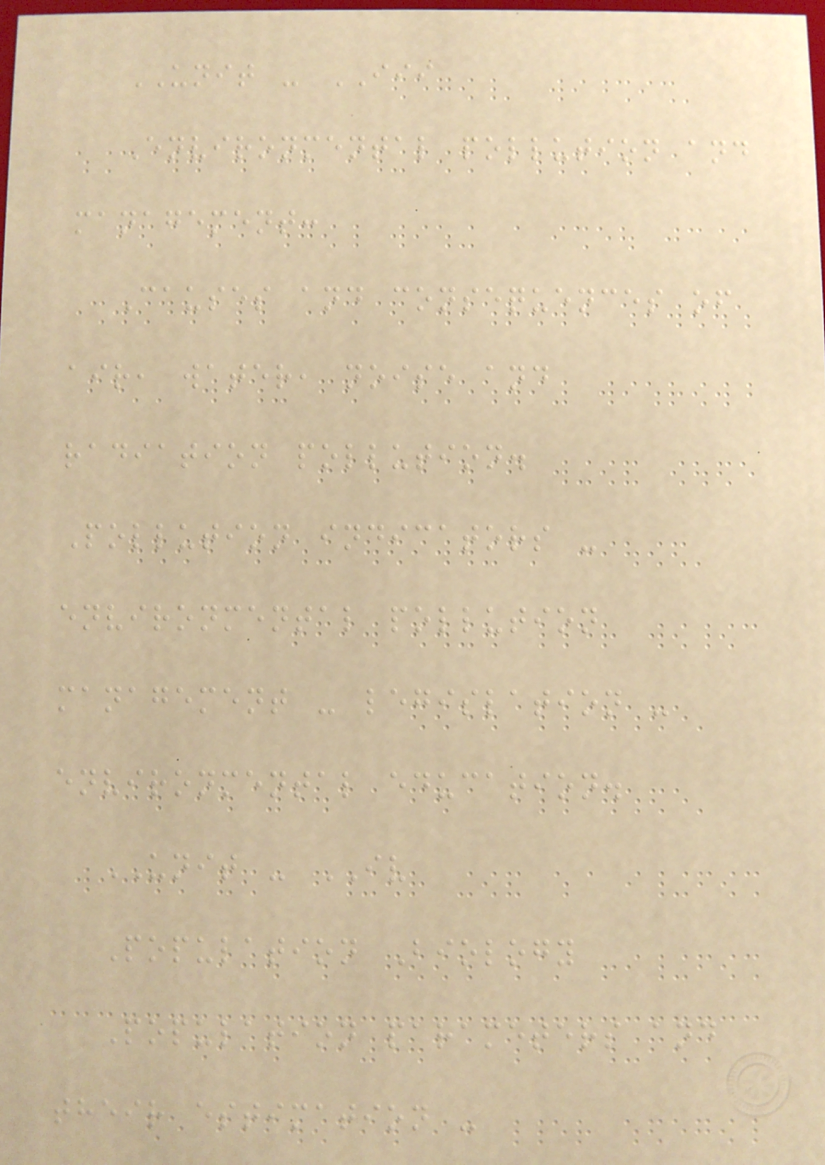UNIT - III
Environmental pollution and
management:
Causes and consequences of
air, water, noise and
radiation pollution.
Pollution indicators -
environmental pollution
management - legislation -
environmental education.
UNIT - IV
Population Biology
Population parameters and
their estimation -
